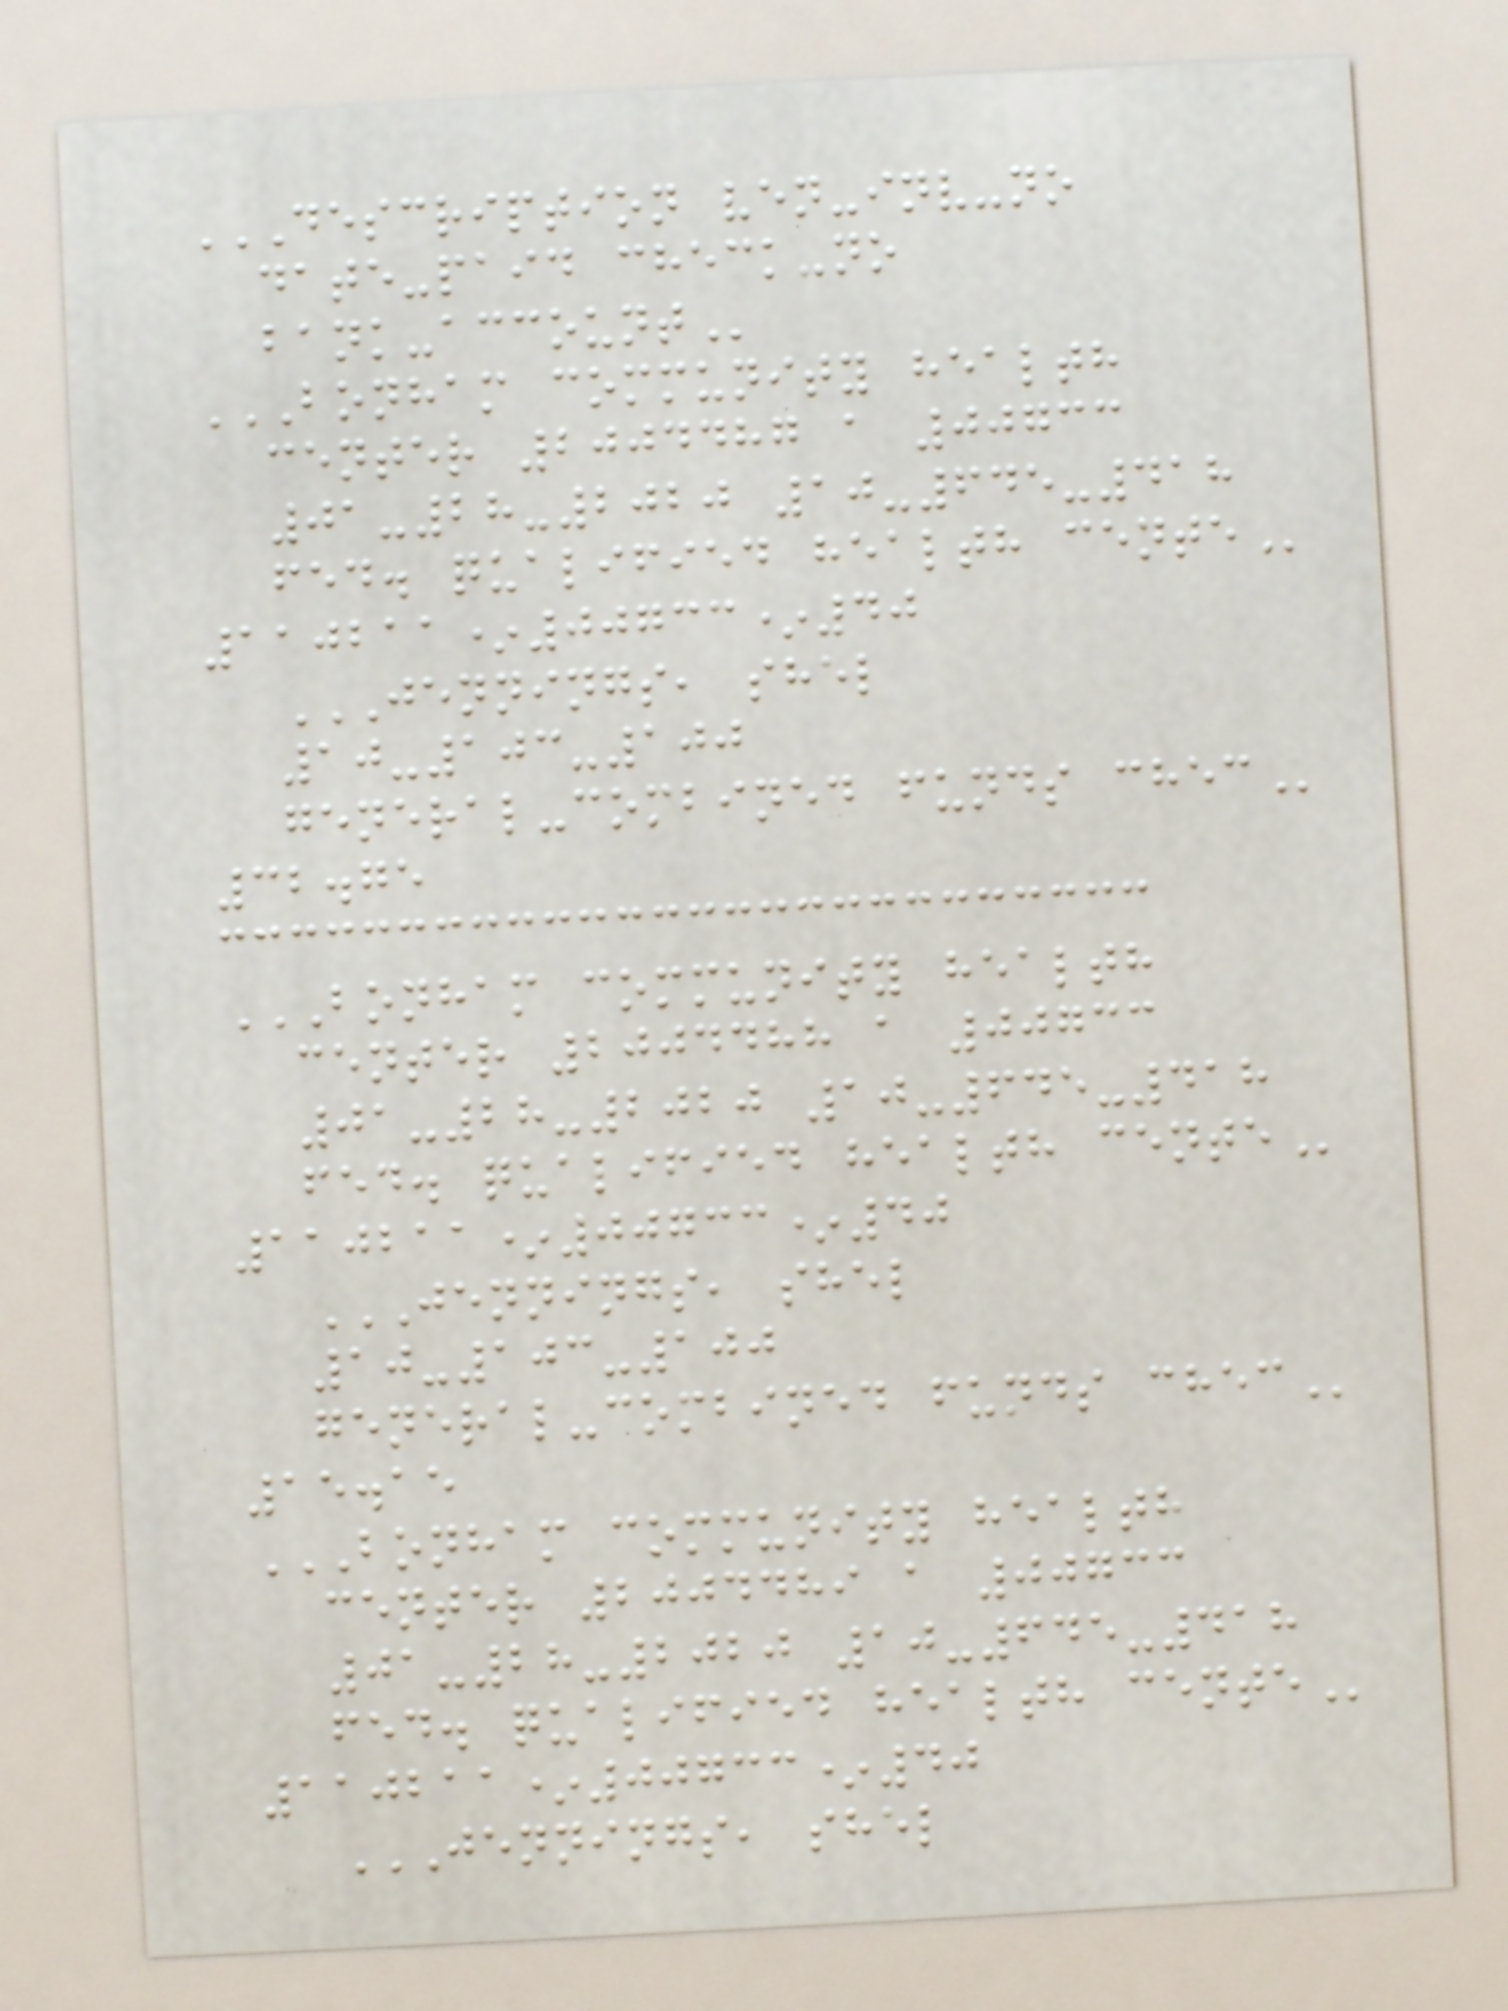DESCRIPTION VEN-INV-NO
DATE-PAID CHECK-NO
BANK-ACCOUNT
BONHAM COMMUNITY HEALTH
CENTER 2004487 A 00733
01-28-2020 10-645-418
FED. QUALIFIED HEALTH CENTE
110211*00733*40
JENNINGS, SHEL
10-103-100
GENERAL-COMBINED FUNDS CHEC
32.75
BONHAM COMMUNITY HEALTH
CENTER 2004488 A 00733
01-28-2020 10-645-418
FED. QUALIFIED HEALTH CENTE
110211*00733*40
JENNINGS, SHEL
10-103-100
GENERAL-COMBINED FUNDS CHEC
15.15
BONHAM COMMUNITY HEALTH
CENTER 2004489 A 00733
01-28-2020 10-645-418
FED. QUALIFIED HEALTH CENTE
110211*00733*40
JENNINGS, SHEL
